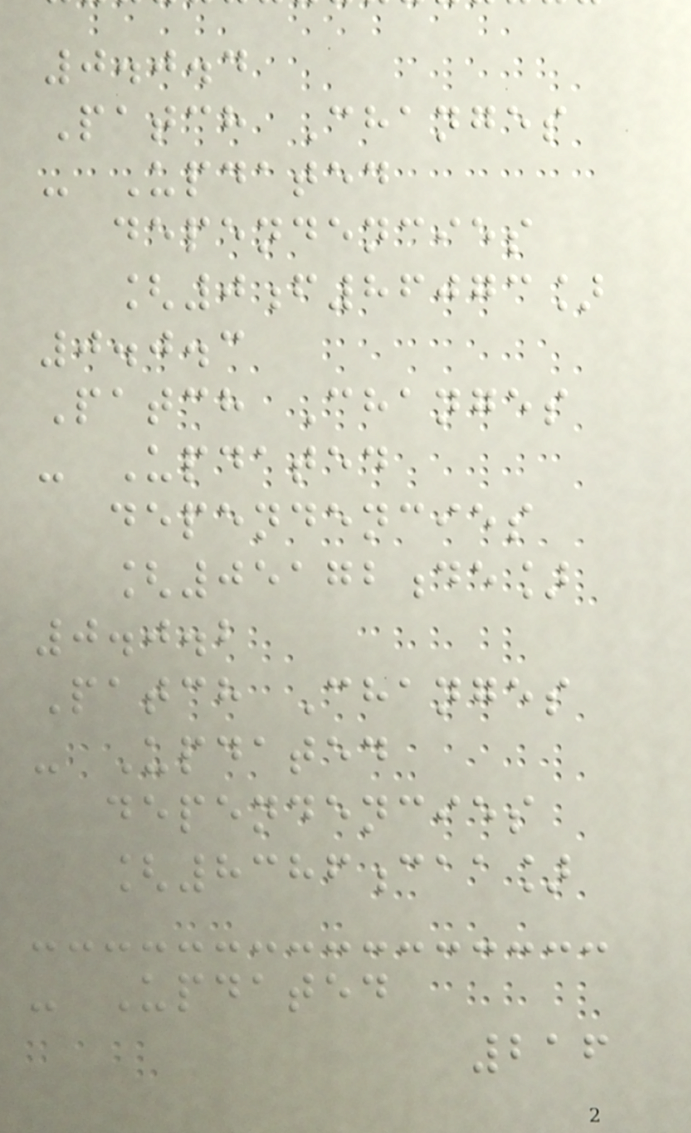0.0.4
Patch Changes
- Updated
dependencies
[0f86073]
0.0.3
Patch Changes
- Updated
dependencies
[05172de]
0.0.2
Patch Changes
- Updated
dependencies
[8386caa]
- Updated
216
